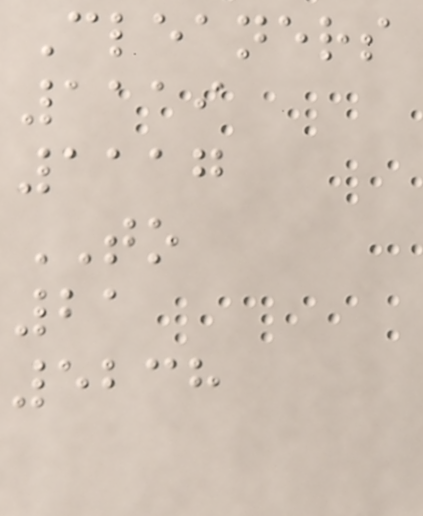Cleaners
1119
1117
TO
21
5238
